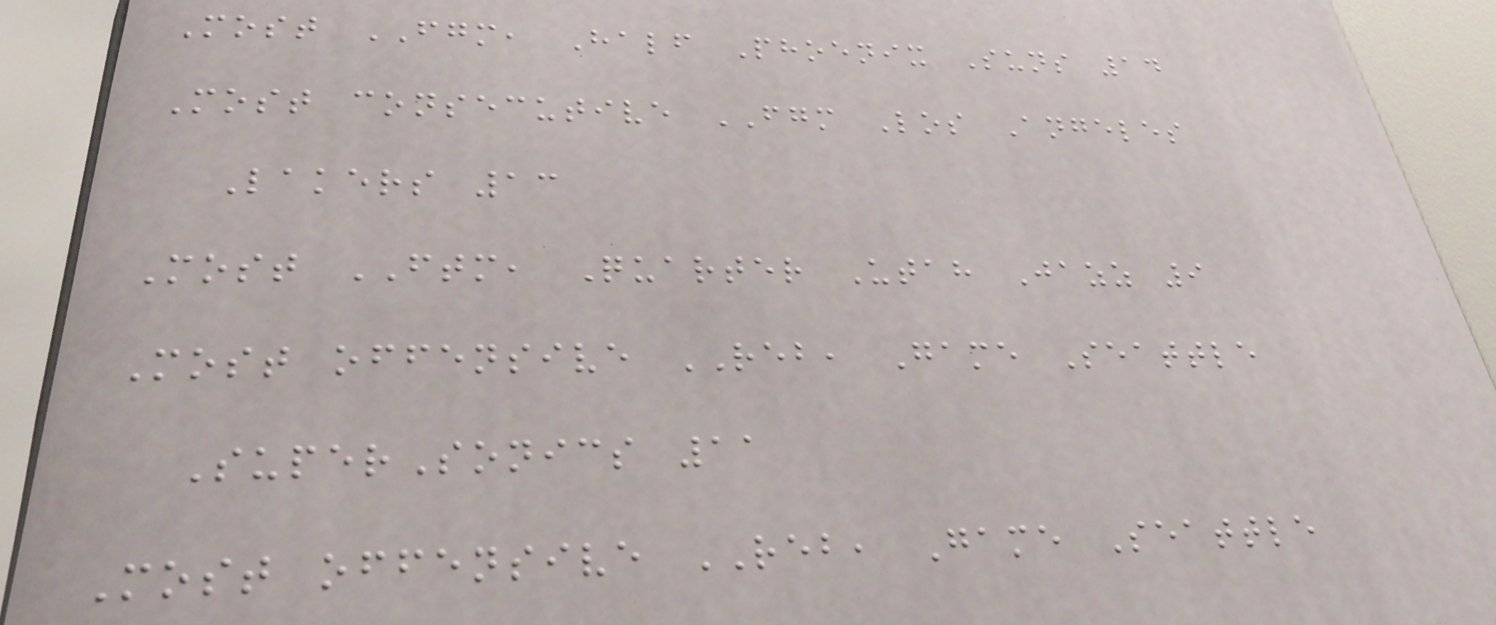Most FGM, Half Phoenix Suns 14
Most consecutive FGM Los Angeles
Lakers 13
Most FTM, Quarter Utah Jazz 9
Most offensive REB, Game Seattle
SuperSonics 11
Most offensive REB, Game Seattle
